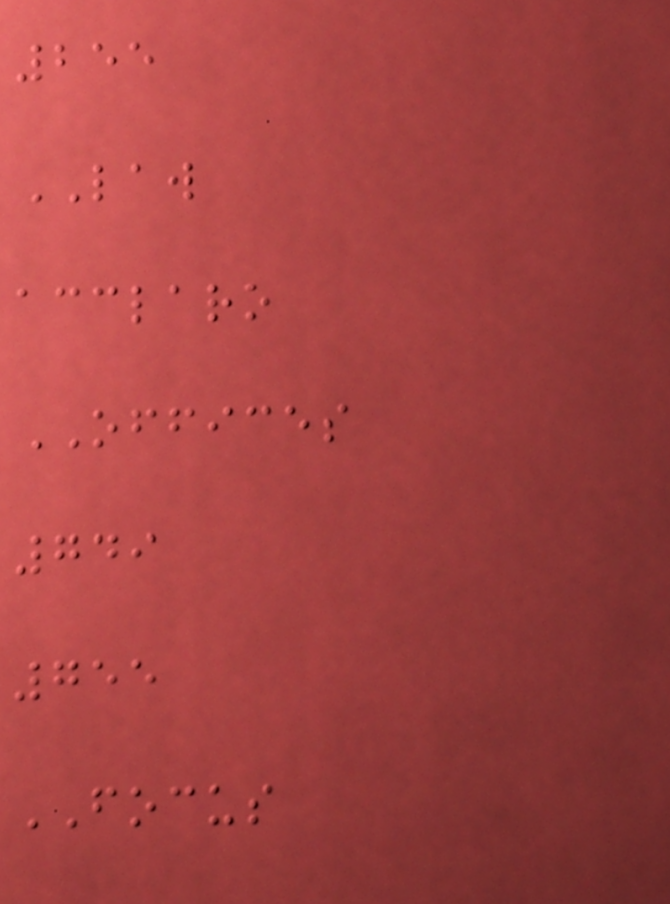255
LAW
acclaro
OFFICES
749
755
FOCUS
